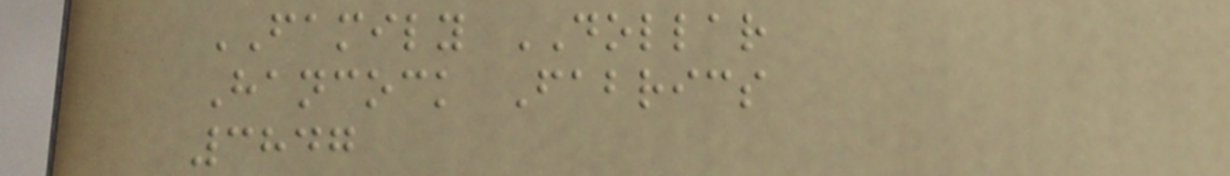FAMILY DOLLAR
Hancock Fabrics
3847
